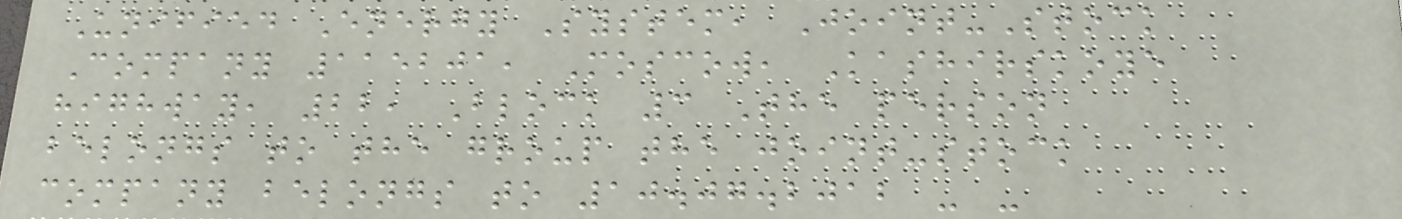Unified Energy System, Joint-Stock
Company 115201, Moscow, Kashirskoye
highway, 22, Block 3 The person
belongs to the group the joint-stock
company belongs to 10.07.2012 - -
